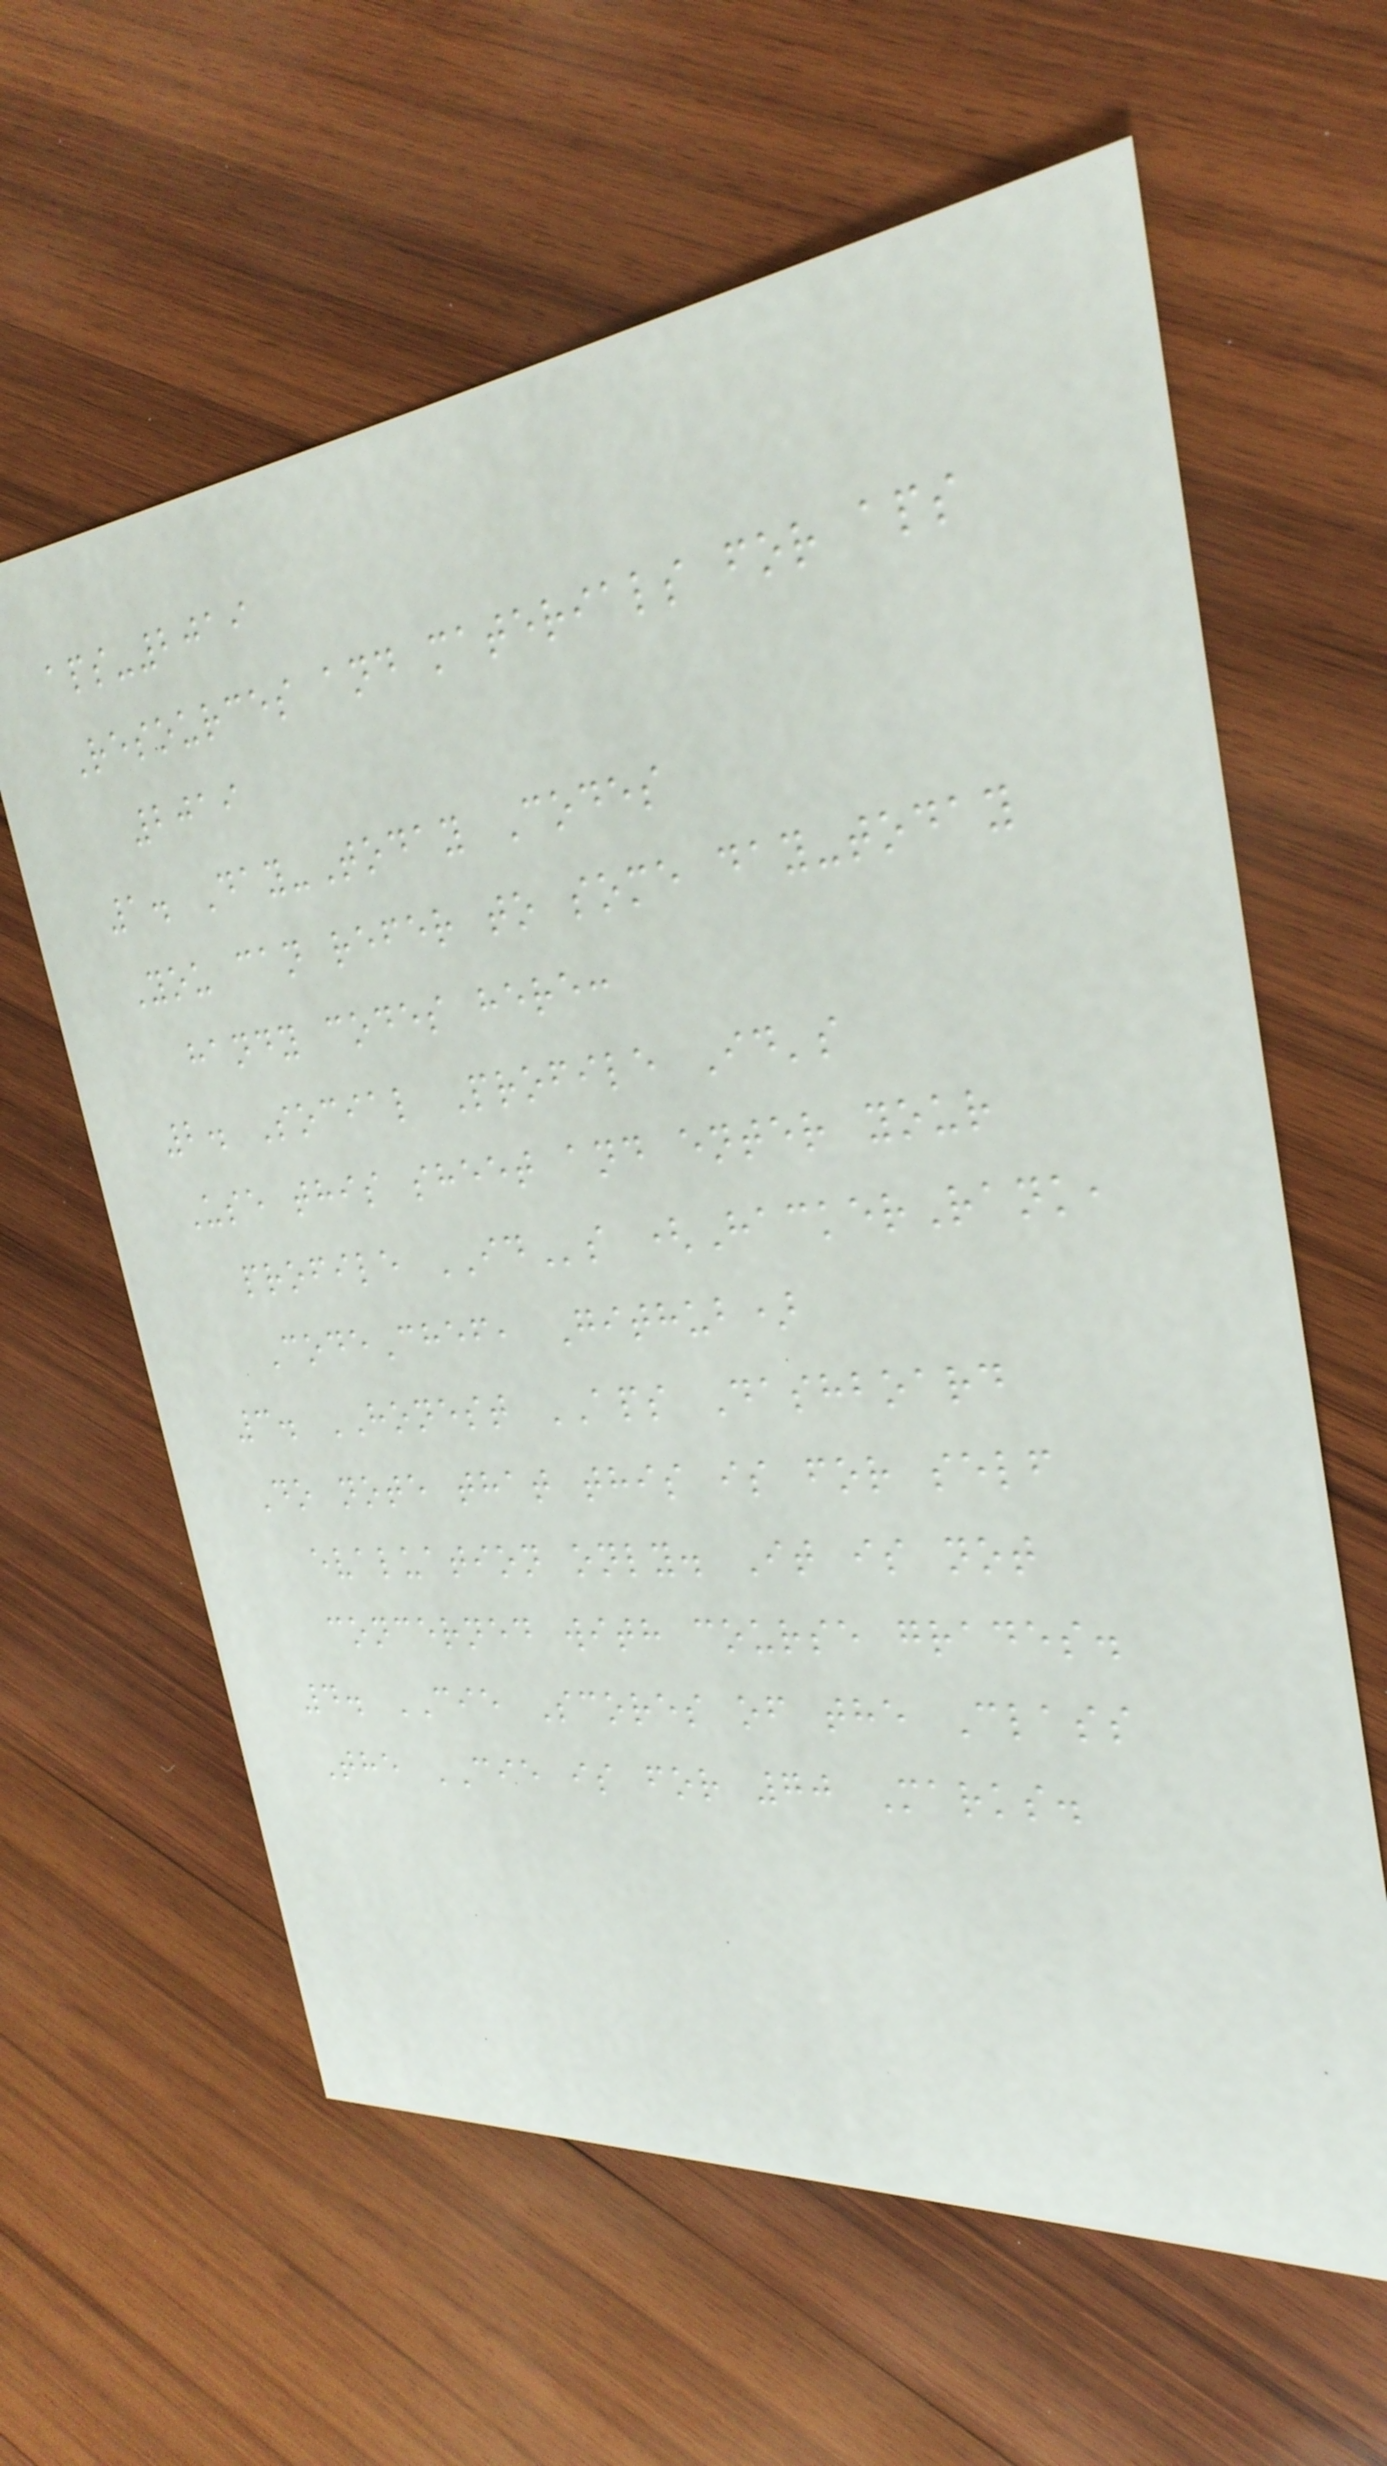aps-2019
Resources and materials for aps
2019
1. Day-Today Codes
You can refer to some day-today
handy codes here:
2. Social Profile Id's
Use this sheet and enter your
profile IDs (HackerRank,
CodeChef, Github)
3. HONEST APS Dashboard
Do note that this is for self
evaluation only. It is not
concerned with course grades.
4. CIE Scores of the Class
The CIE is for 70 Marks.
